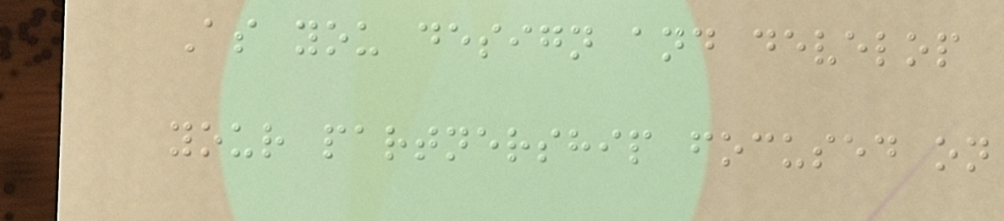As you design and develop
your partnership focused on
